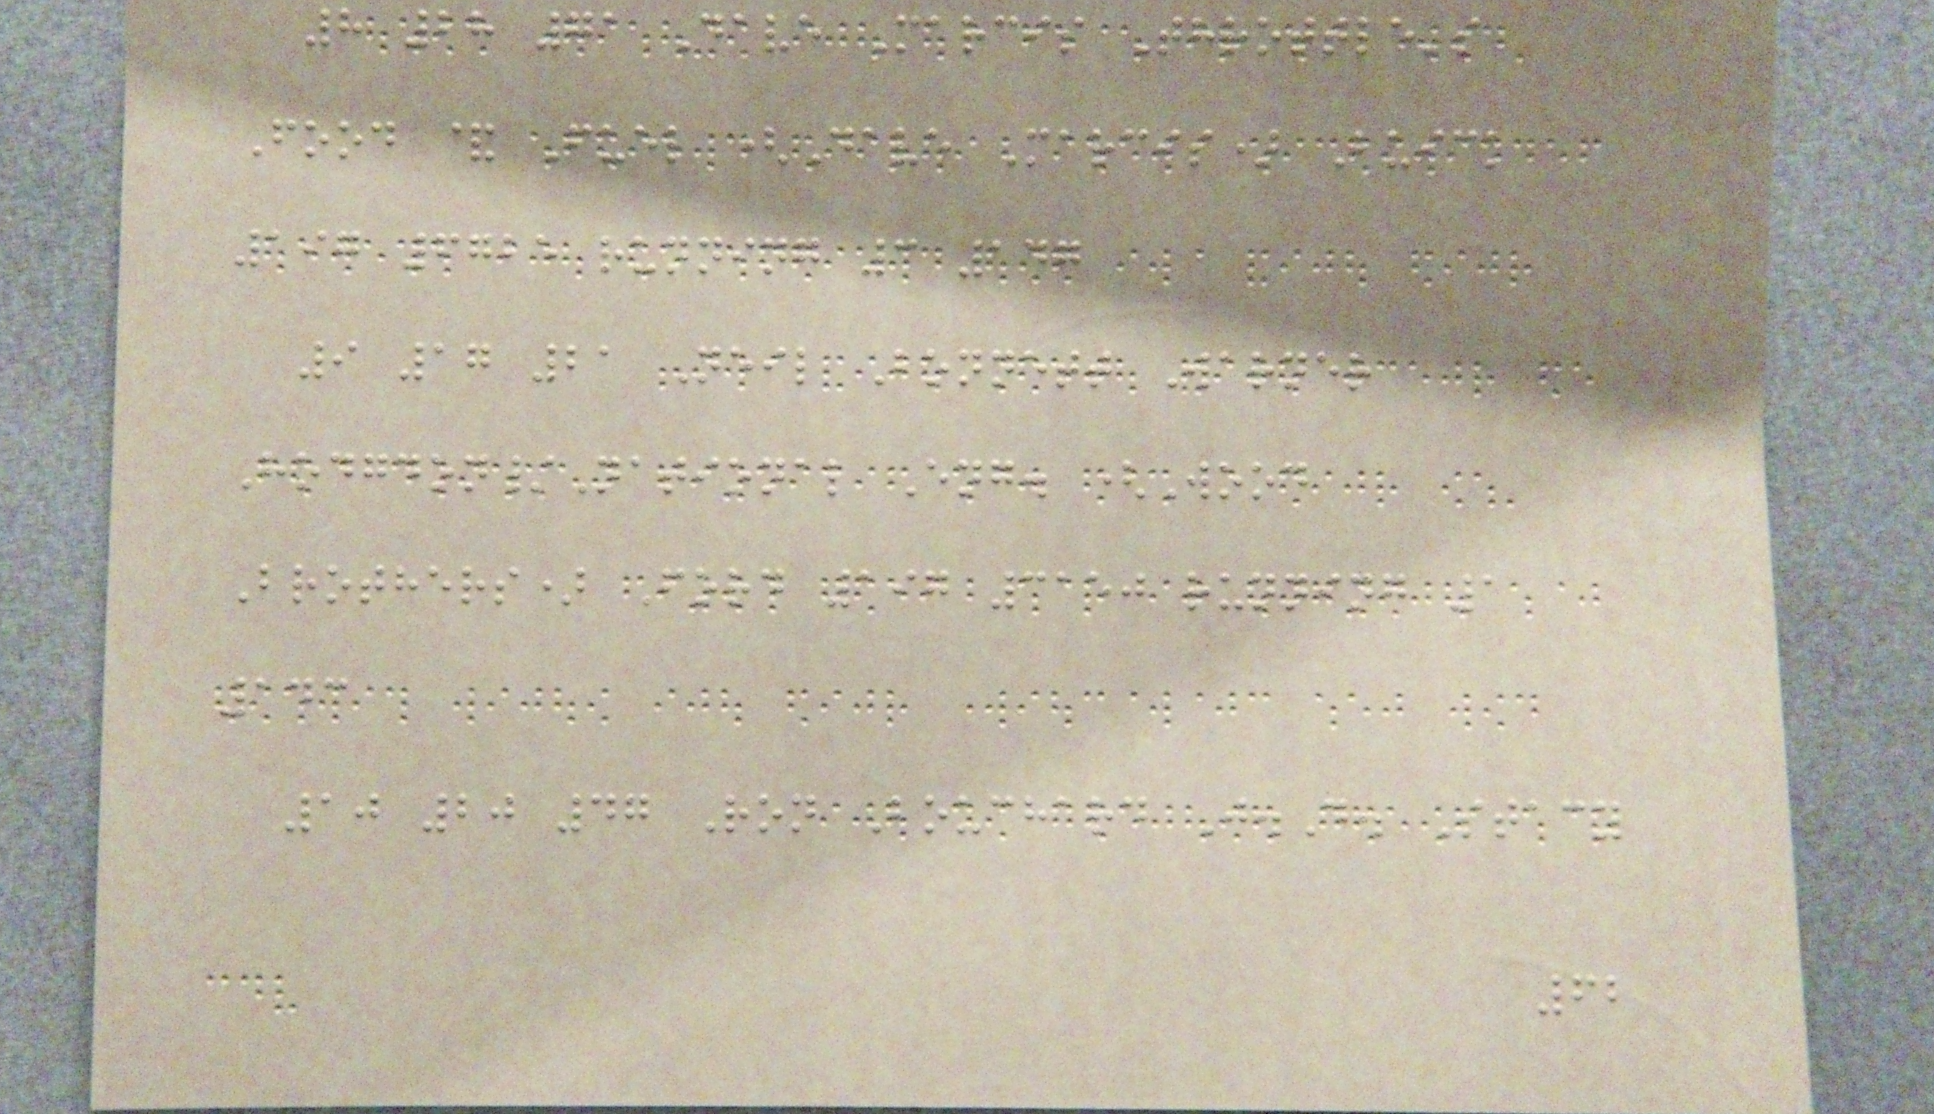8 28 71 Dave Marcis Throttle's
Food & Fuel (Dave Marcis) Buick
197 6725 running 3 147
9 17 21 Neil Bonnett Warner
Hodgdon/National Eng. (Wood
Brothers) Ford 197 3150 running 1
143
10 20 47 Ron Bouchard J.D. Stacy
62
